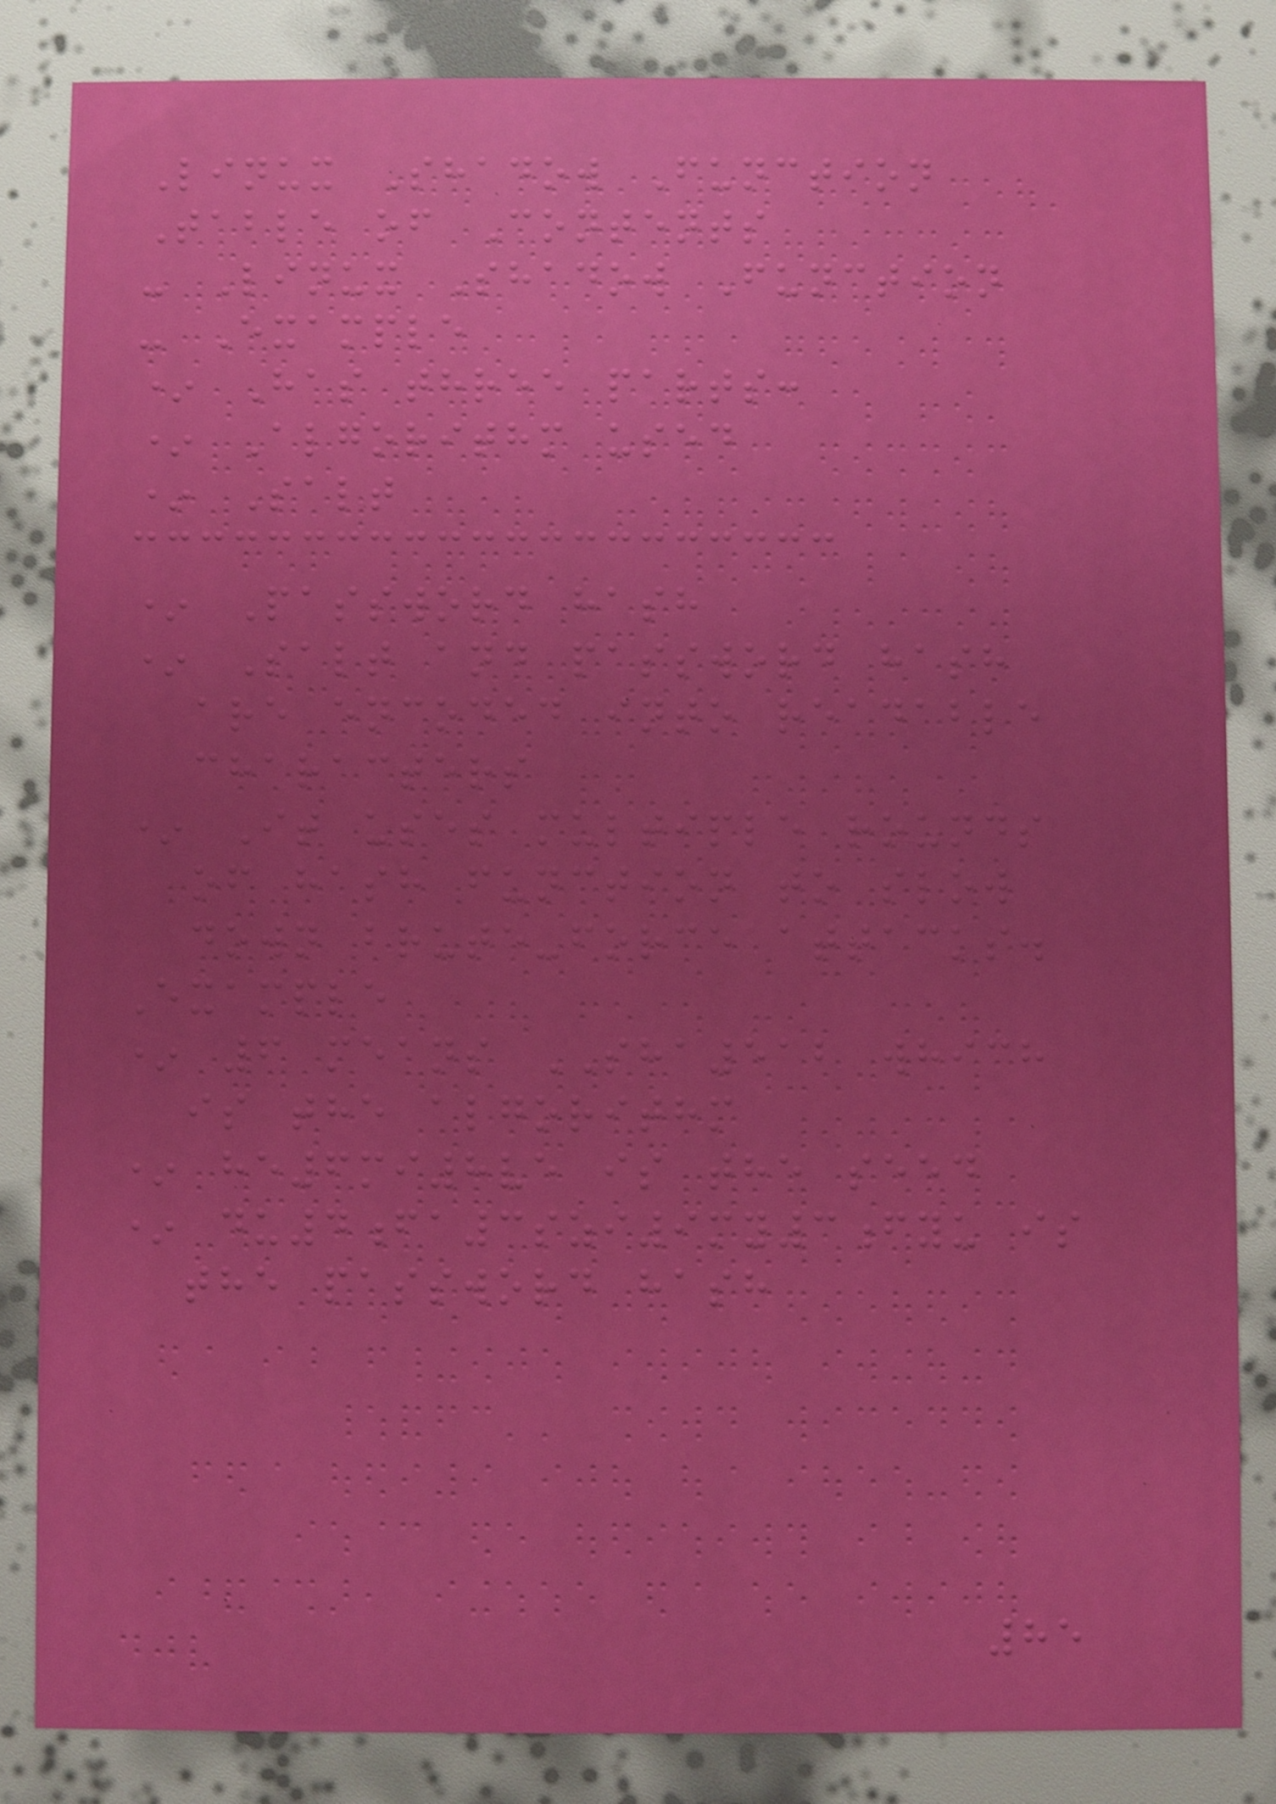Linux Shadow Function
Table of Contents
- Linux Shadow Function
- Example
* Has three parts:
* Algorithm used
* Salt
* Password hash
* Salt and password hash
are encoded into readable
characters
* It uses multiple rounds
of hash function to slow
down brute-force attacks.
Example
* 6 means SHA512 which
is the algorithm
* he6mi8ve is the seed
* du4fa3szi9my3fyu is
the password hash
85
